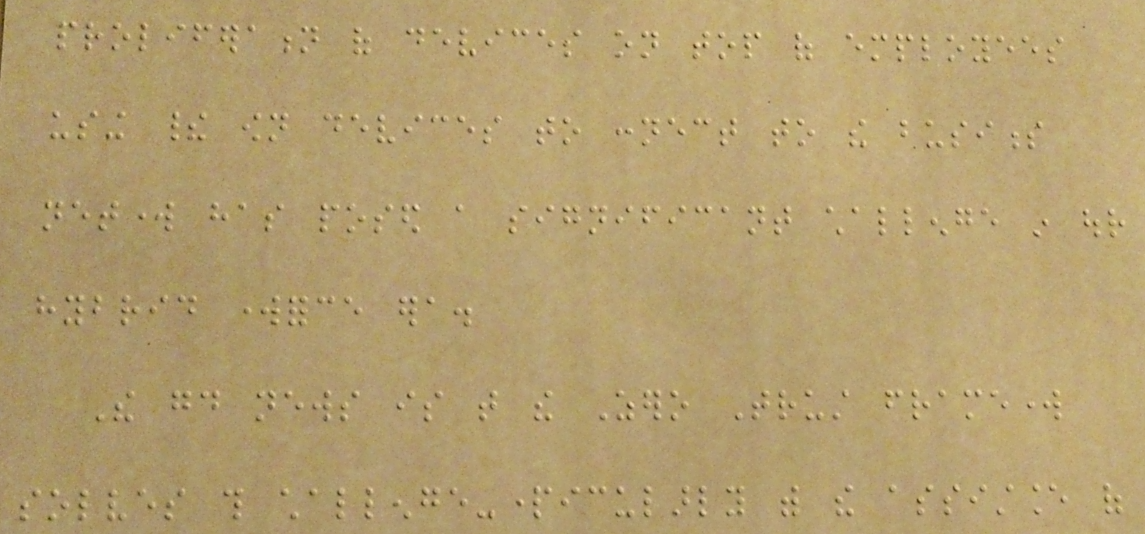proliferation of devices on top of employees
using their own devices to connect to the business
network has posed a significant challenge in our
hybrid workforce era.
The good news is that the Zero Trust framework
solves this challenge-particularly with the assistance of
